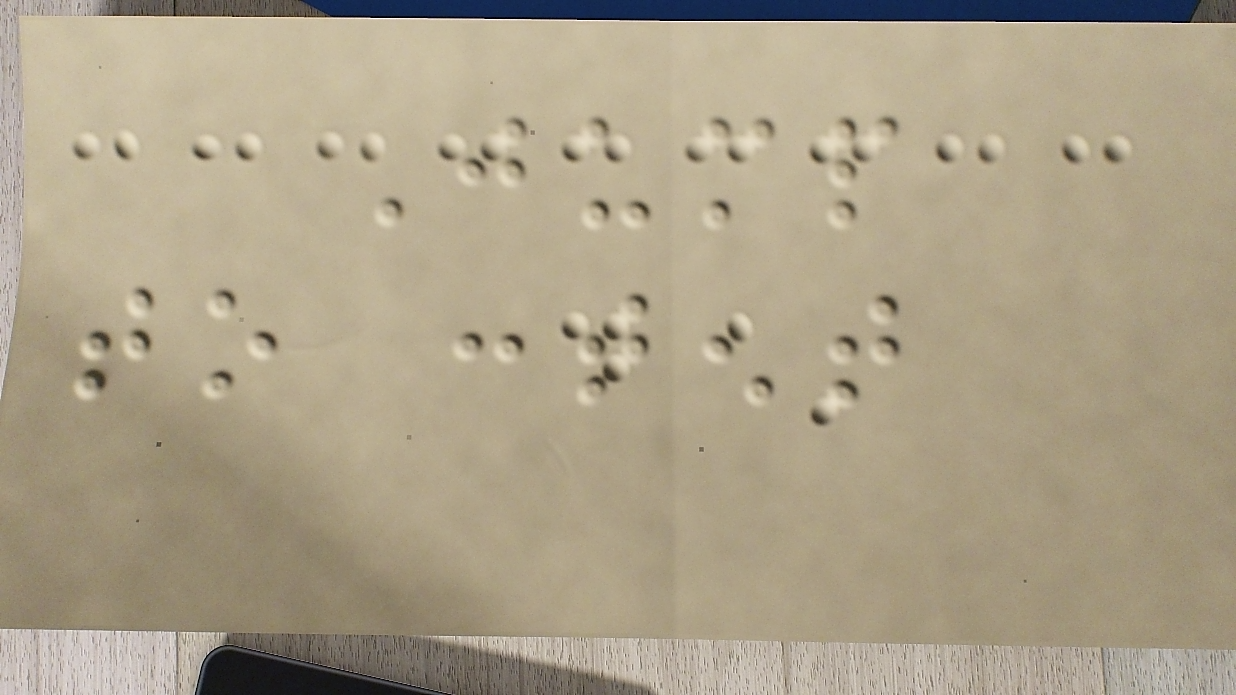Jump
to content
